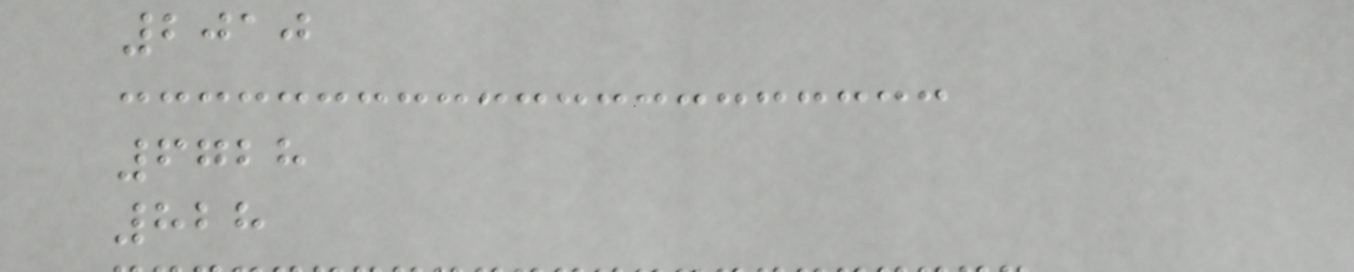2010
6728
828
